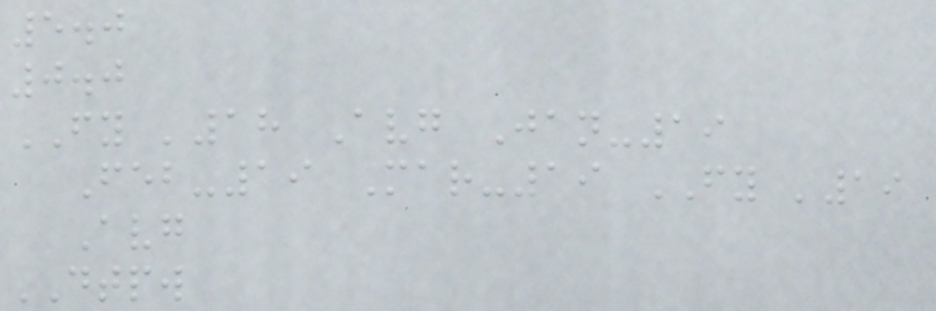5.0
0.0
FY '18 Avg Jan-19
Feb-19 Mar-19 FY '19
Avg
DTPW
